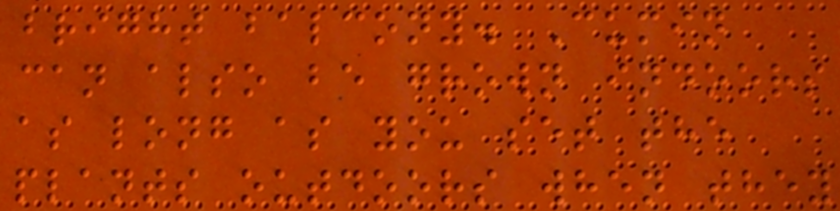bright balcony. Cumin
can also be grown indoors
as long as you set the
plants outdoors when they
